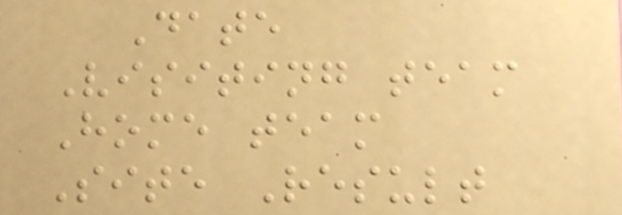Date
Visiting team
Home team
Site Result
